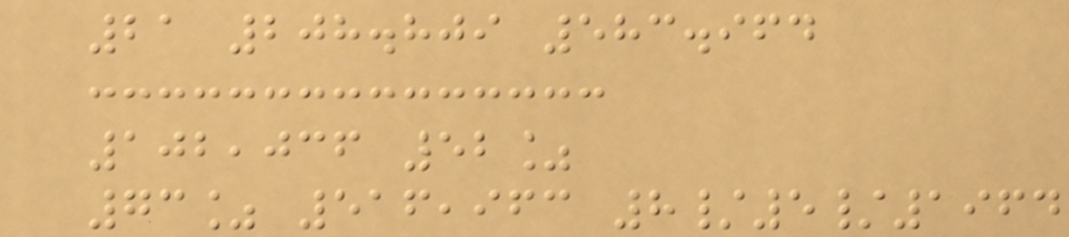21 208.809 583.964
102,036 52%
73% 516,963 8/5/1964
